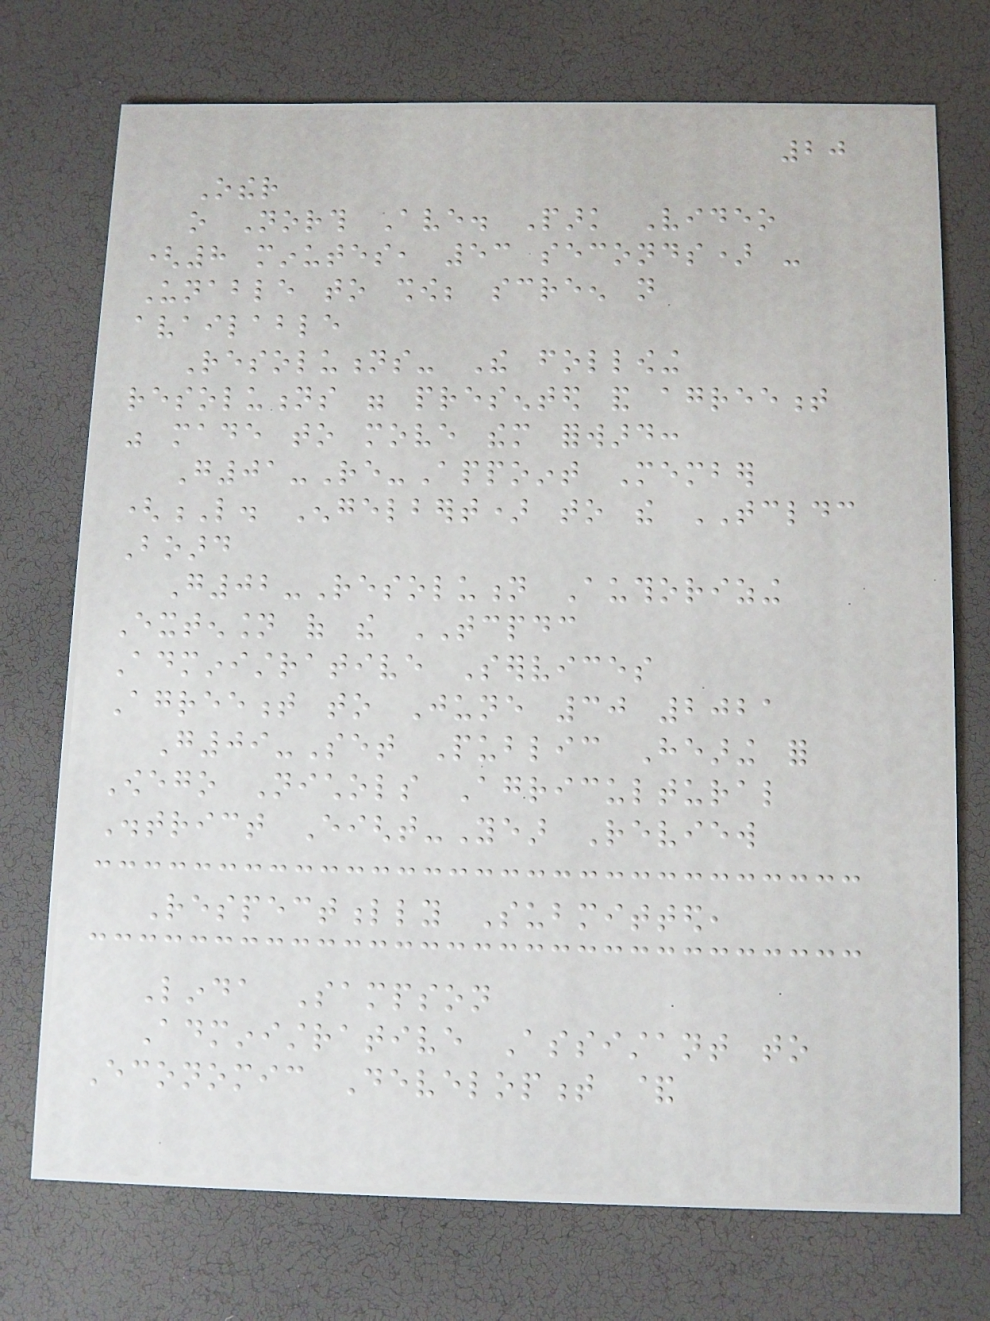20
Other
o North Ave. Park Video
(8 minutes, 53 seconds) -
Unable to show; screen not
available
Resolutions- The following
resolutions were presented and agreement
was made to move them forward:
G01-Re-Appoint Member
(L. Engelbert) to the TCLDC
Board
G02-Resolution Authorizing
Extension of the TCPDC
Administrative Services
Agreement to June 30 2021
G09-Set Public Hearing for
Owego Nichols Agricultural
District Eight-Year Review
Respectfully Submitted,
Linda Sampson
Administrative Assistant to
Economic Development &
